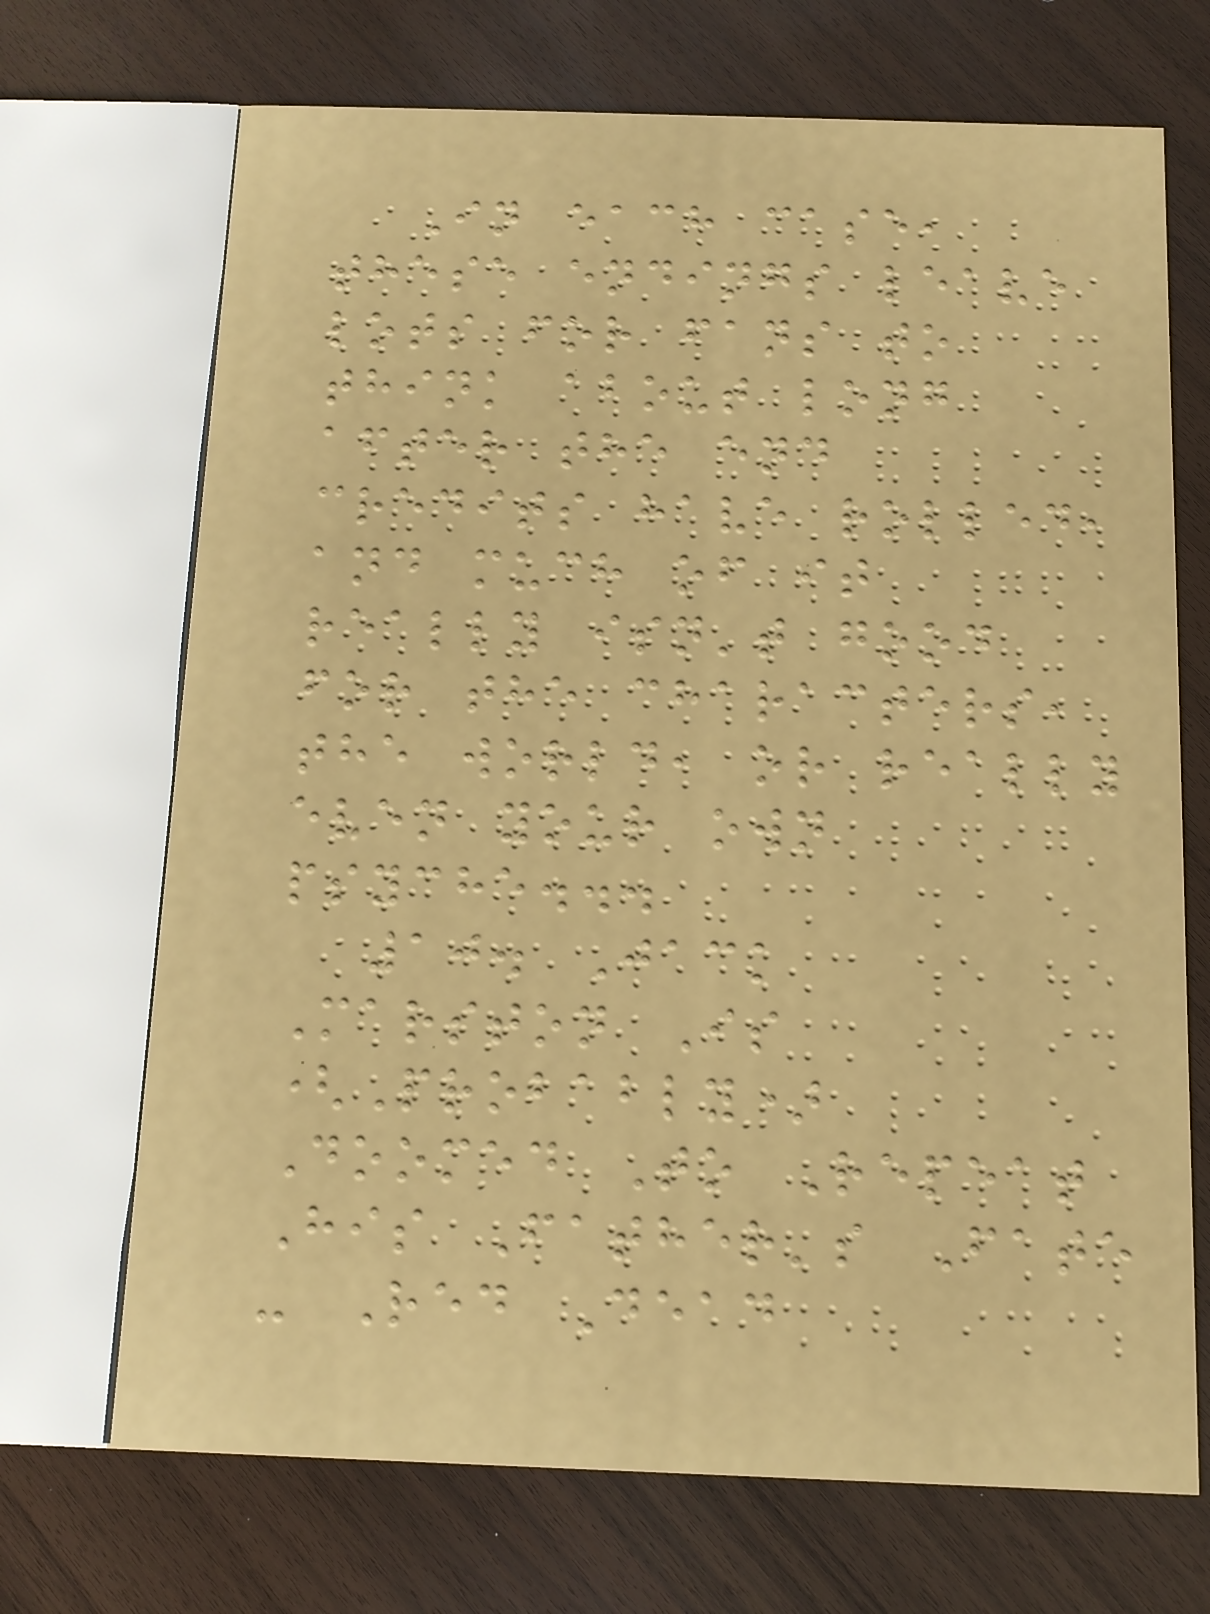In each case,
these endings leave
lots for fans to
think about long
after the end
credits have rolled,
and much of it
really isn't good
for the characters,
the world, or really
even your own
psyche...
10. Jack
Marston Is
(Probably)
Doomed To Repeat
His Father's Fate
- Red Dead
